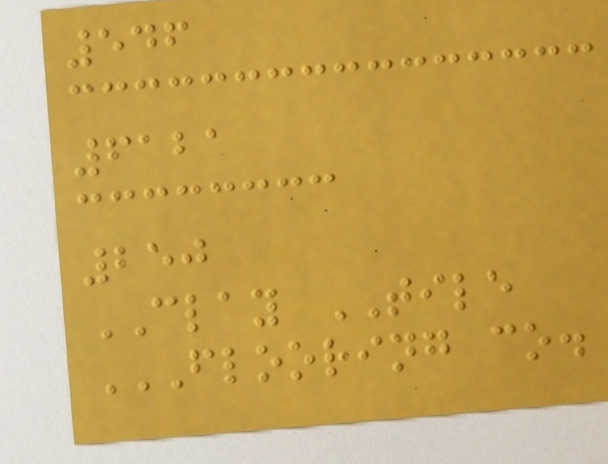546
6121
250
CLAY TILE
FLOORING CO.
